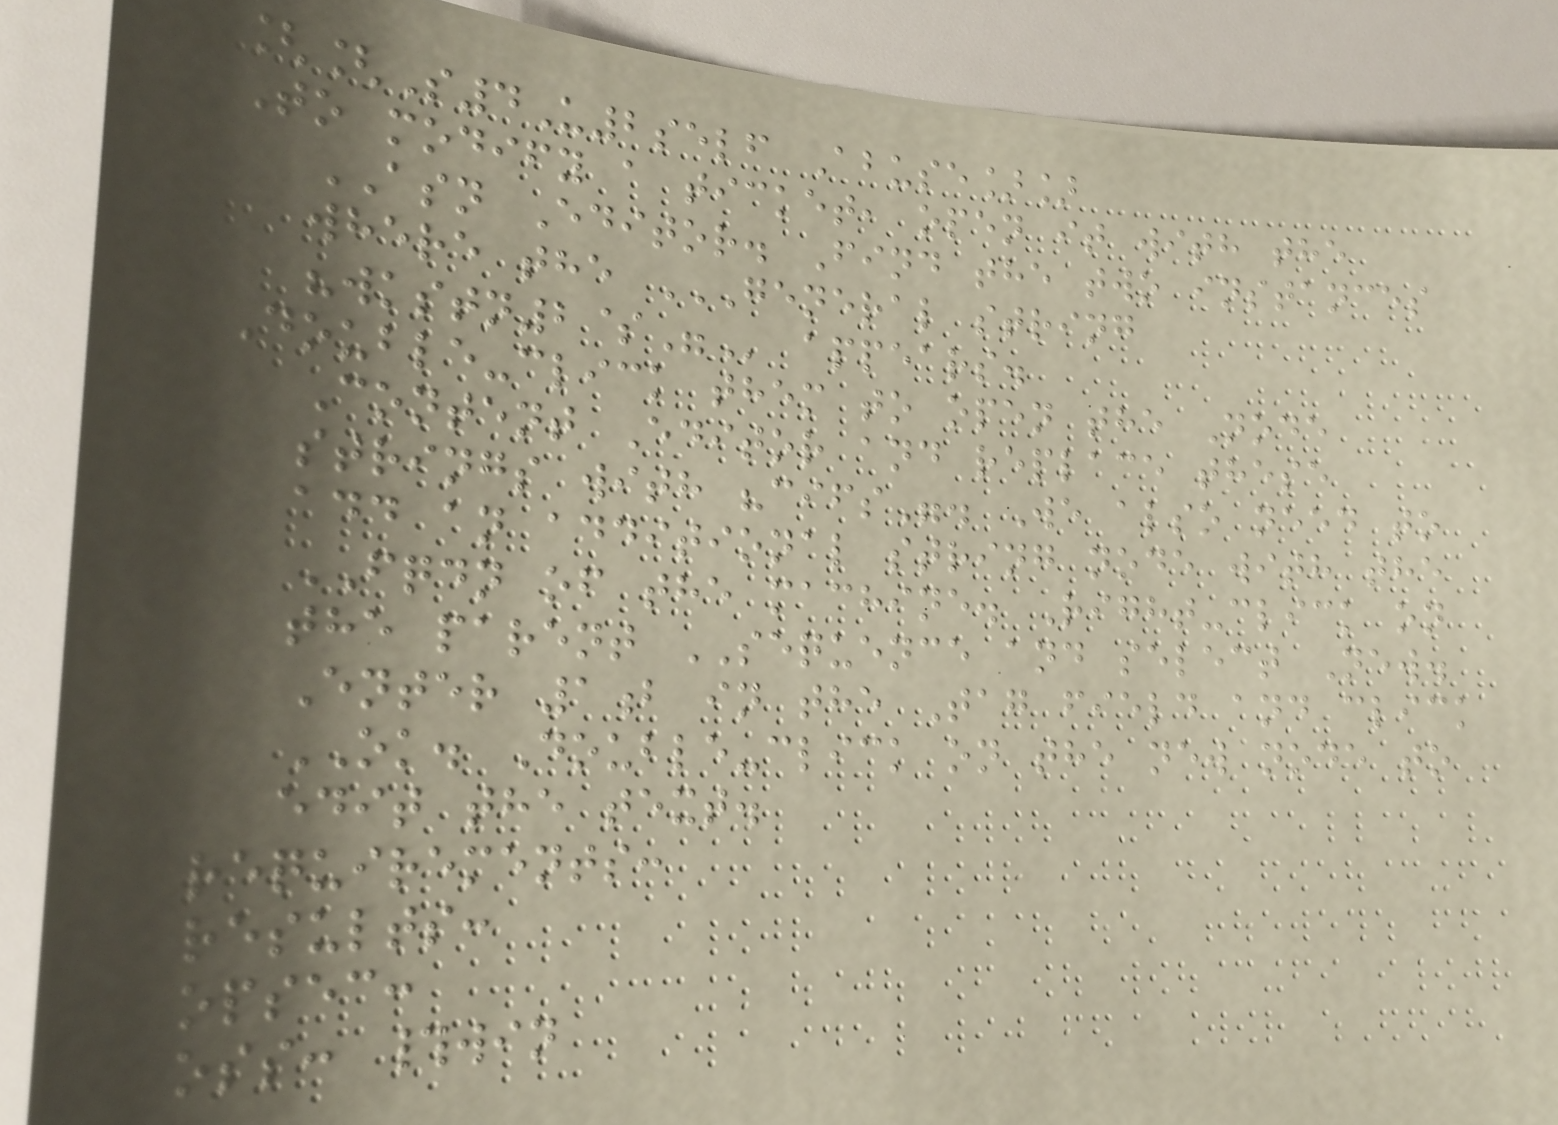[[S4U2self Abuse]]
To modify a ticket, open it with the
ASN Editor. Find the two instances
where the GENERAL STRING
"WKSTN2$" appears.
Double-click them to open the Node
Content Editor and replace these
strings with "cifs". We also need to
add an additional string node with the
FQDN of the machine. Right-click on
the parent SEQUENCE and select New.
Enter 1b in the Tag field and click
OK. Double-click on the new node to
edit the text.
requirements:
results:
opsec:
oss: #win
